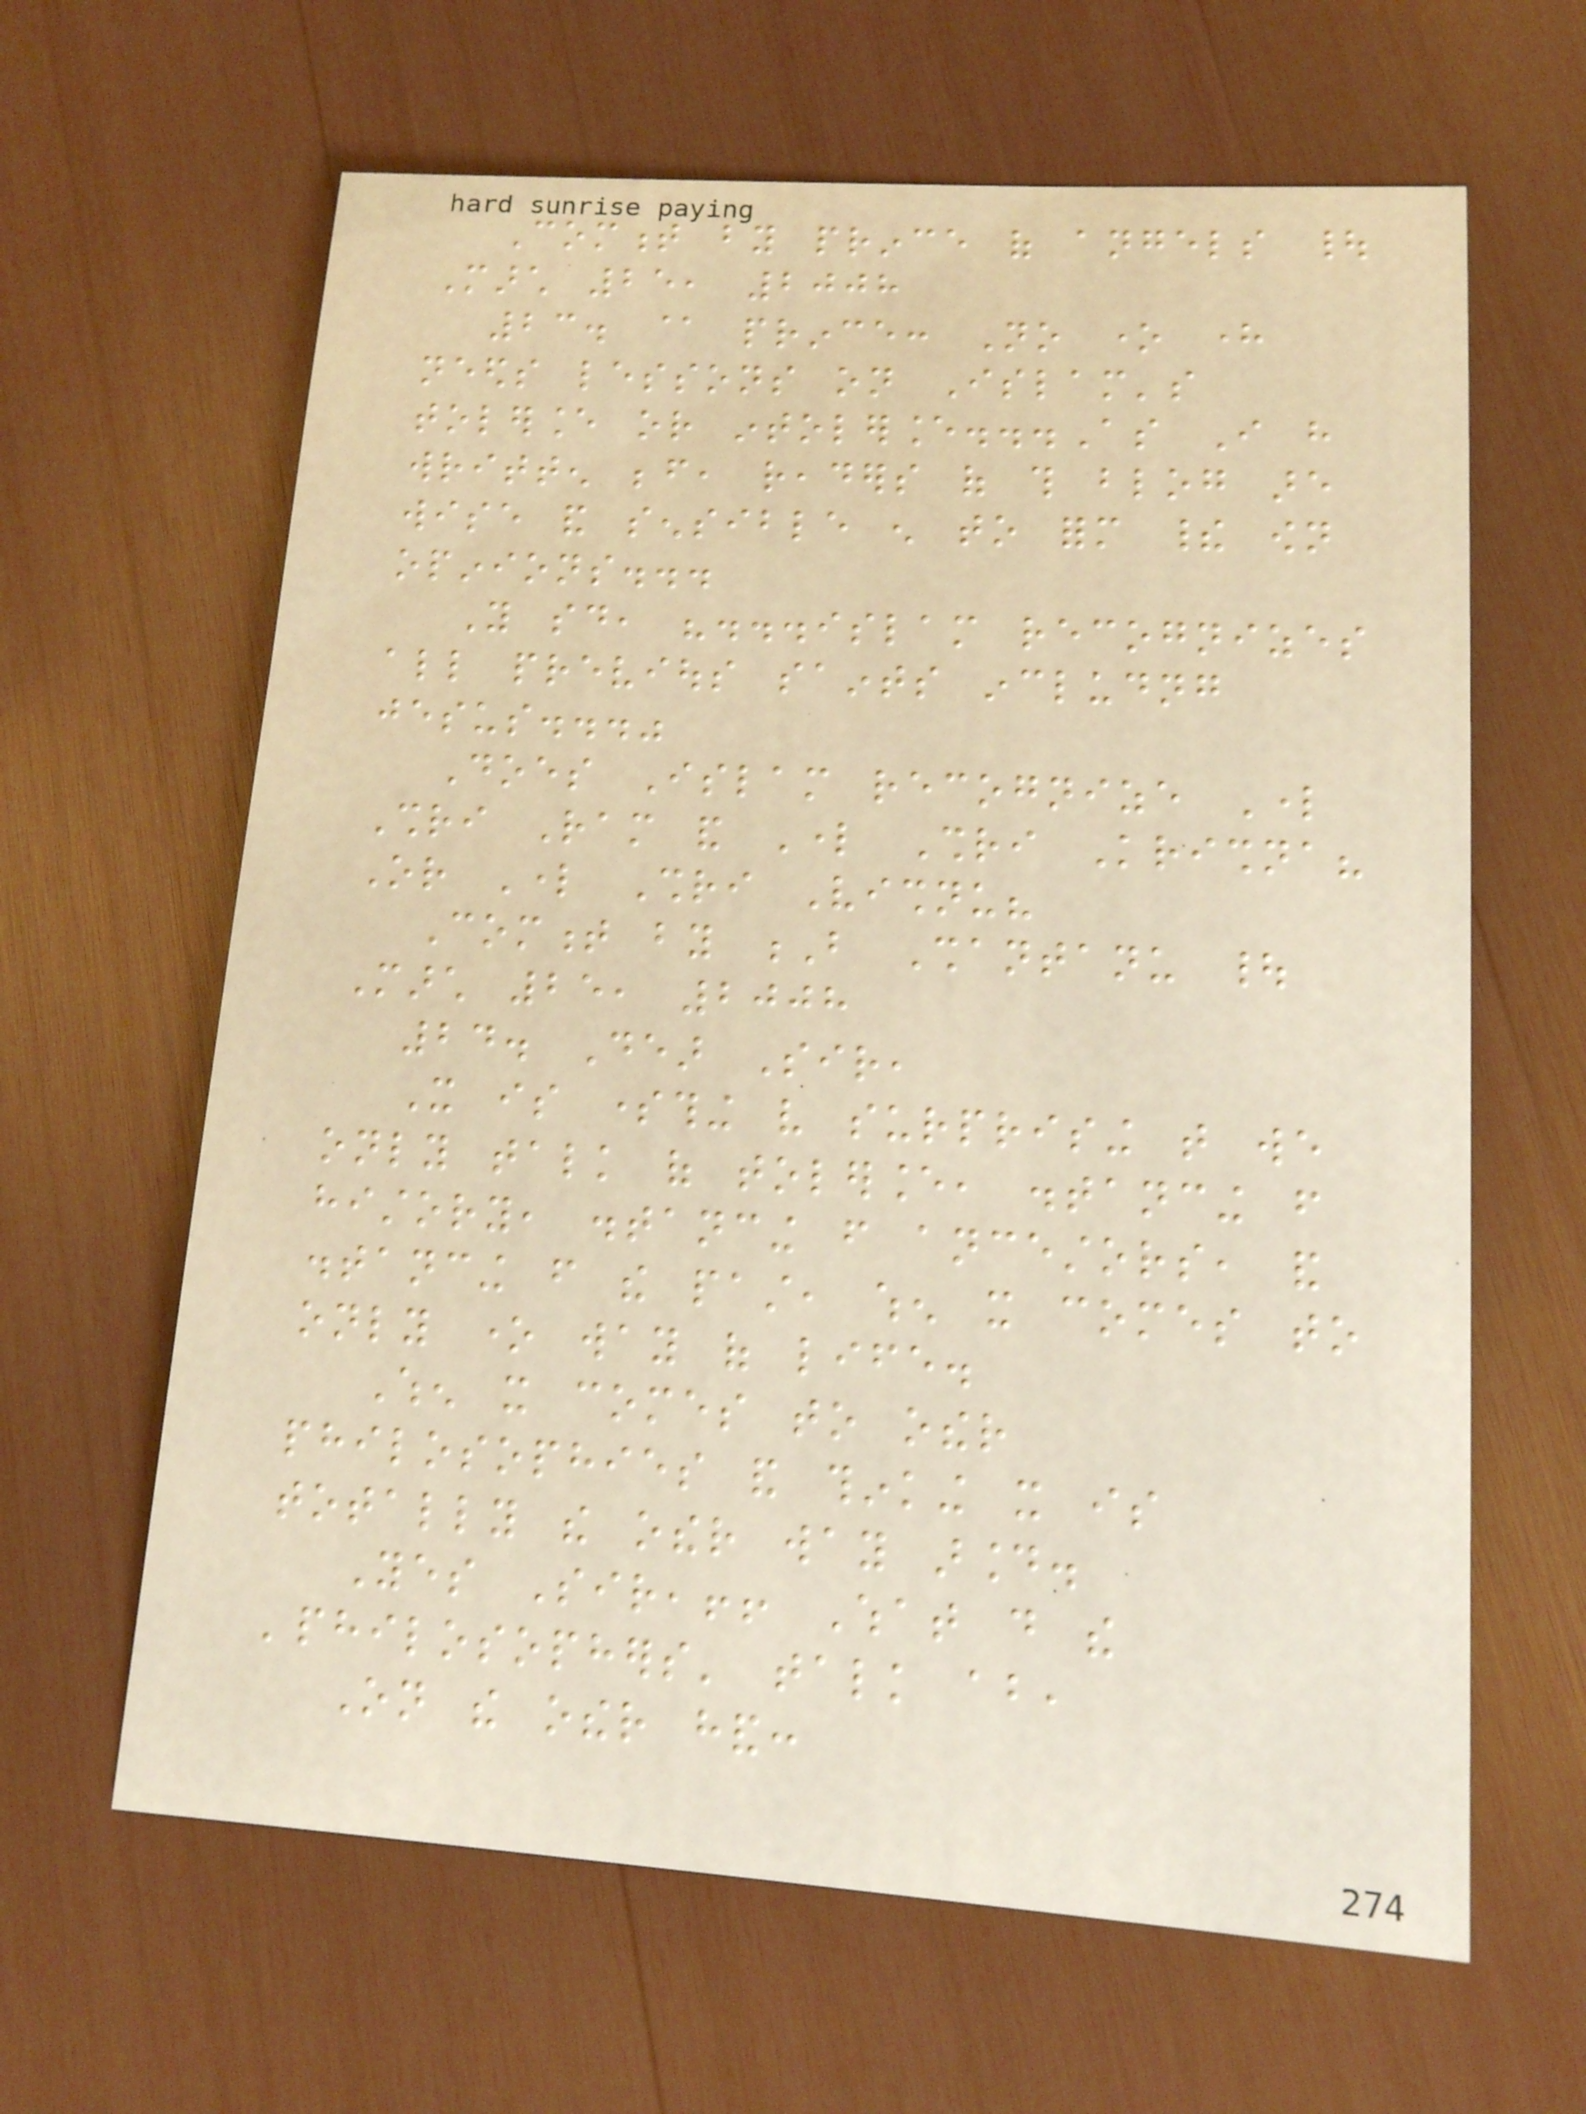Comment by prince of angels |
March 25, 2008
23. @ prince: No one here
needs lessons on Islam's
tolerance or intolerance...As I have
written before, readers of this blog are
wise and sensible enough to form their own
opinions...
You said, "...islam recognizes
all previous saints includng
jesus..."
Does Islam recognize Lord
Shri Ram and Lord Shri Krishna?
Or Lord Shri Vishnu?
Comment by B Shantanu |
March 25, 2008
24. Dear Sir,
It is something very surprising that we
only talk of tolerance, distancing from
history, distancing from ancestors, and
distancing from the past, when it comes to
only one way of life.
When it comes to other
philosophies and thinking it is
totally the other way around.
Yes Sir,!! What do the
'philosophers' talk about,
On the other hand:
